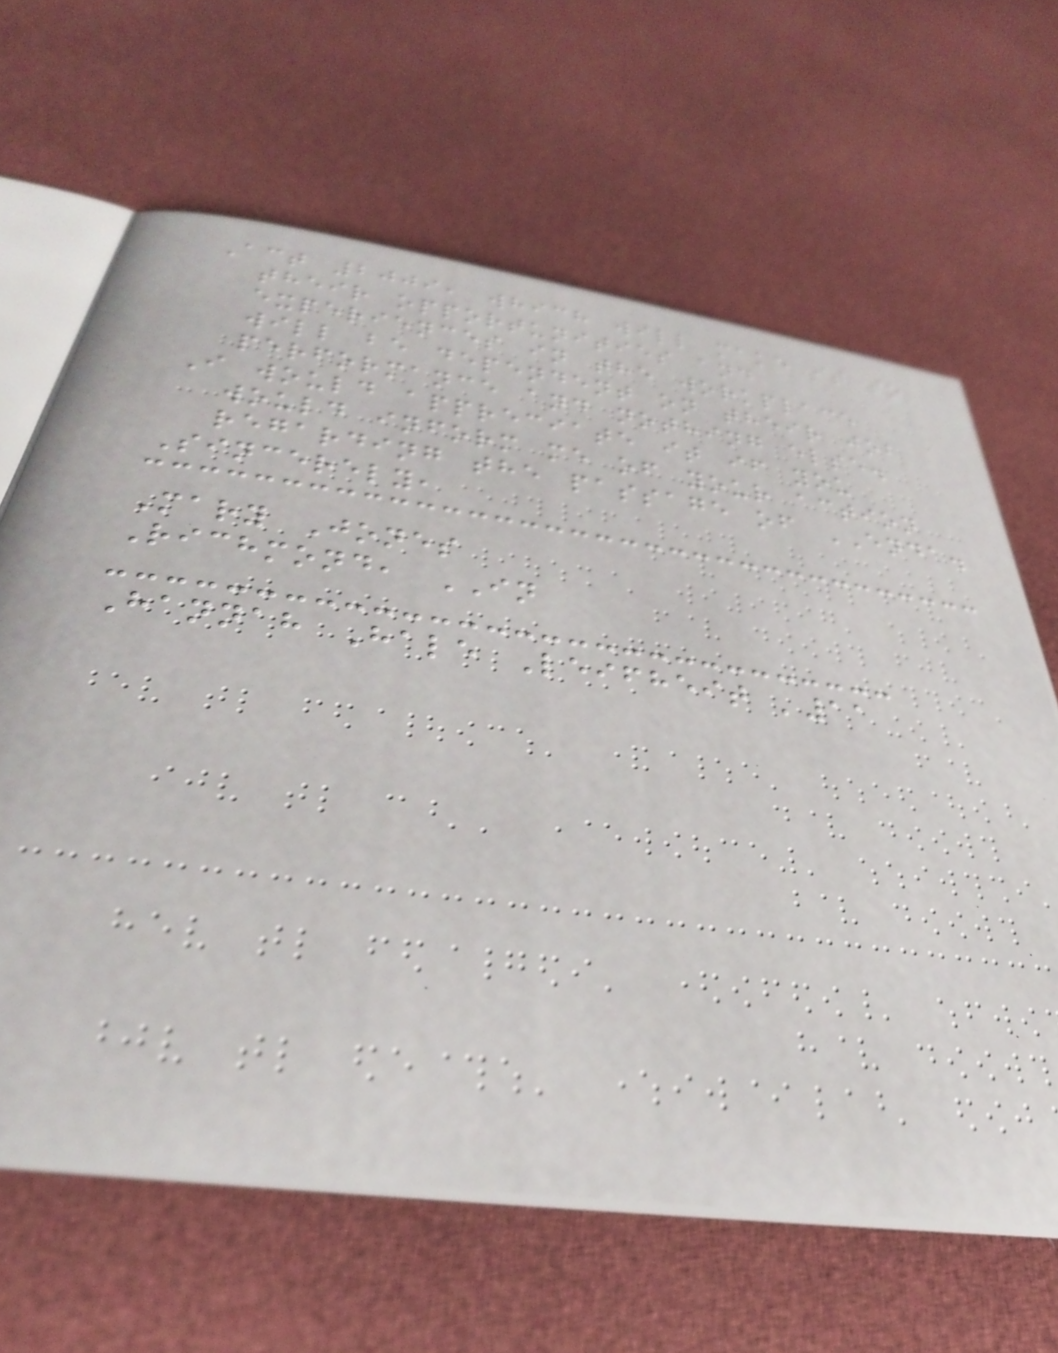Act 2009, which will make it so
their opportunities and
experiences in the workplace
will be dependent on their job
performance and nothing else.
I would appreciate it if you
would inform me of your action
regarding the passage of ENDA.
Sincerely,
Mary Jones
Richmond, IN
Hannah Hale Leifheit '11
